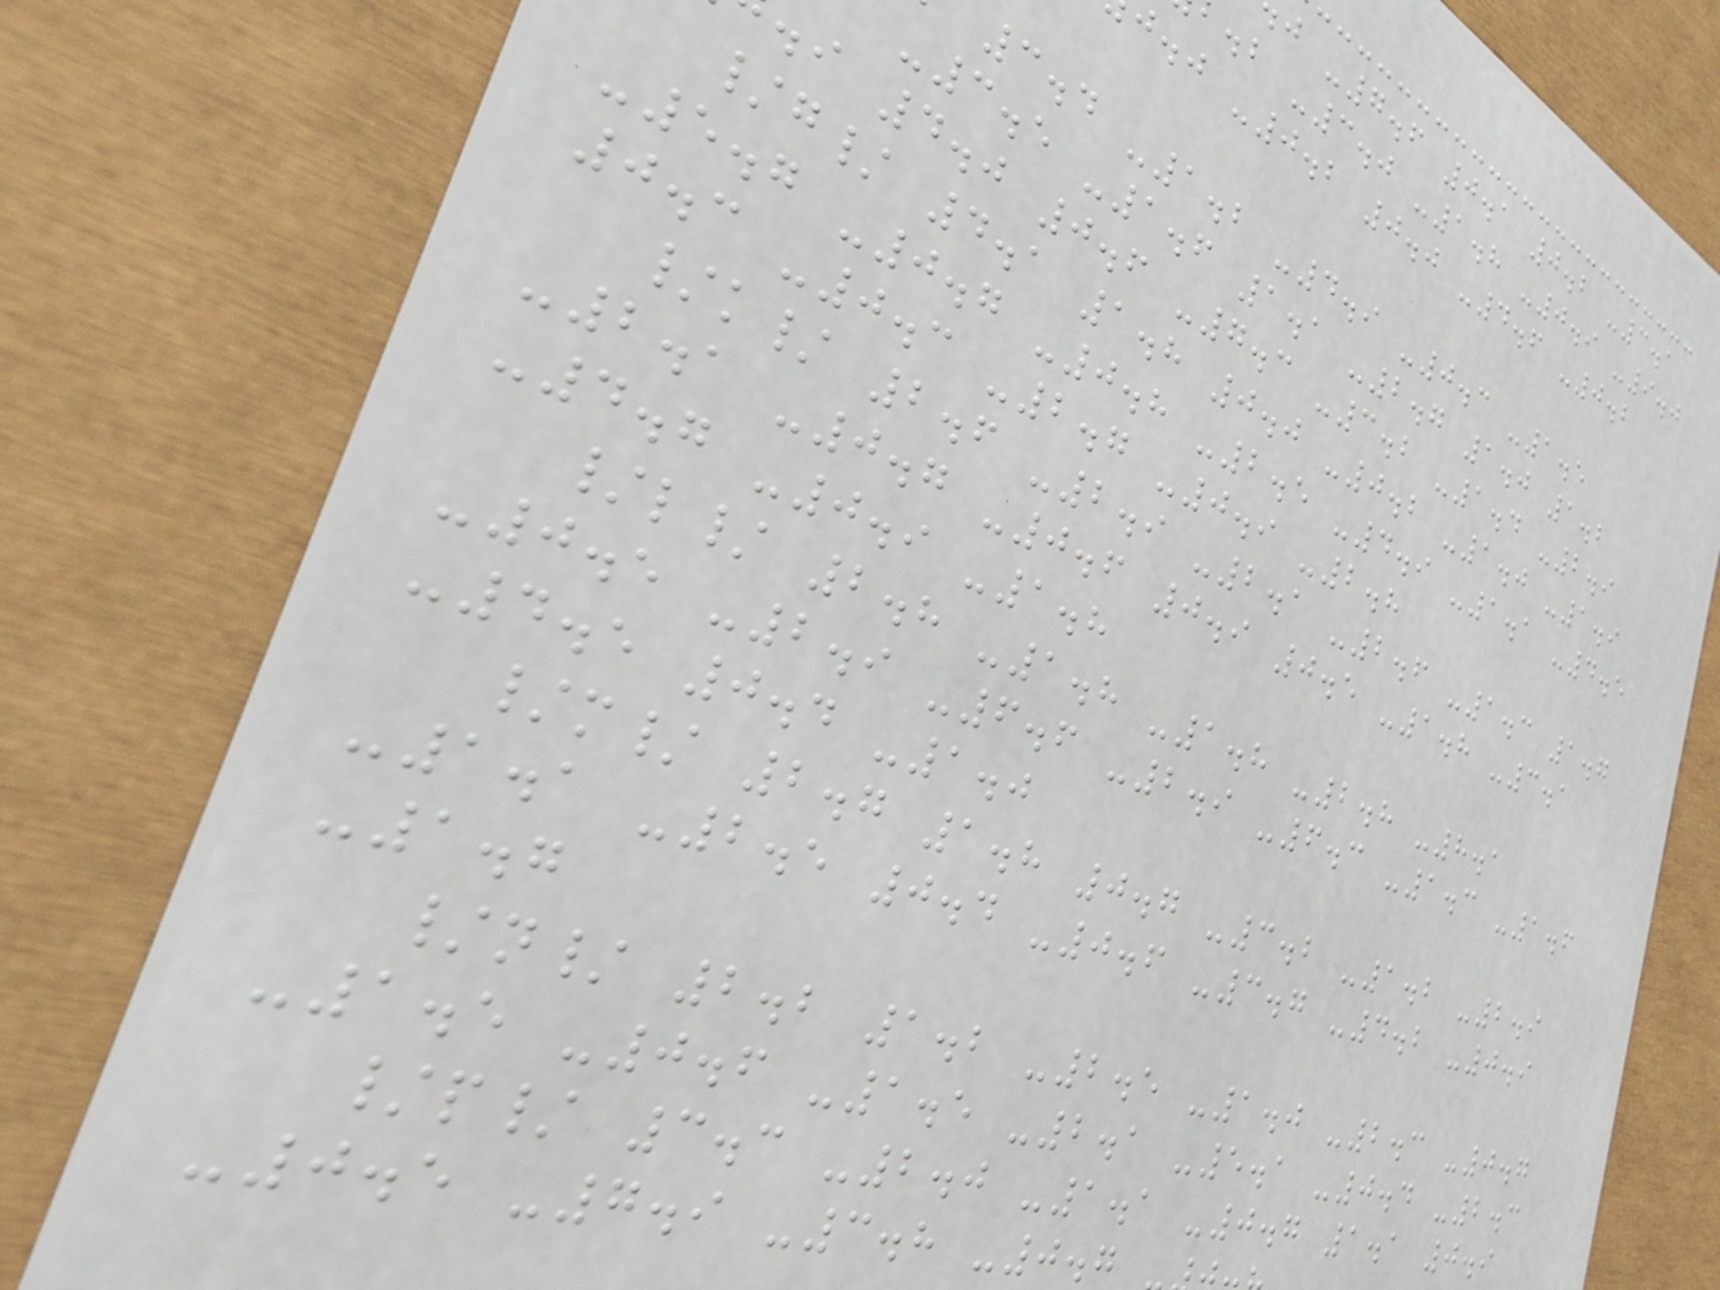j -7.6 0.1 0.2 -3.1
.b -3.0 -1.8 -0.9 -9.0
j.j -0.2 0.0 -4.6 -0.2
3.4 -1.2 -4.9 -0.3 -1.5
-3.5 -1.6 1.1 -2.7 1.0 1.2
.i 4.0 0.6 -7.3 -3.2 -1.4 -2.9
/g/ 4.1 1.8 0.0 -0.2 -1.0 -1.9
-5.7 -0.7 -0.8 -2.5 -4.9 -1.1 -4.5
0.3 -0.3 -2.7 -0.9 -2.8
/k/ 2.6 -2.9 -2.1 -2.6 -1.3 1.7
-2.1 -0.7 -0.6 0.9 0.5 -1.8 -3.1
-4.7 -0.9 -1.8
/l/ 2.8 -1.8 -1.8 -2.8 -8.1
-0.5 -2.9 -6.6 -2.9 -6.3 -1.3 -1.6
-4.5 0.4 -1.0
/m/ 2.7 1.8 0.7 -3.2 -1.2 -2.9
-1.1 -2.5 0.4 -0.6 -3.7 -4.2 -0.9
-1.7
/n/ 2.2 1.2 -2.5 -1.0 -2.3 -0.7
-1.5 -0.6 -1.5 -2.1 -5.1 -0.4 -2.3
/p/ 3.3 -2.0 -1.1 -0.7 1.1 0.9
-0.5 -7.9 -3.8 -0.7
